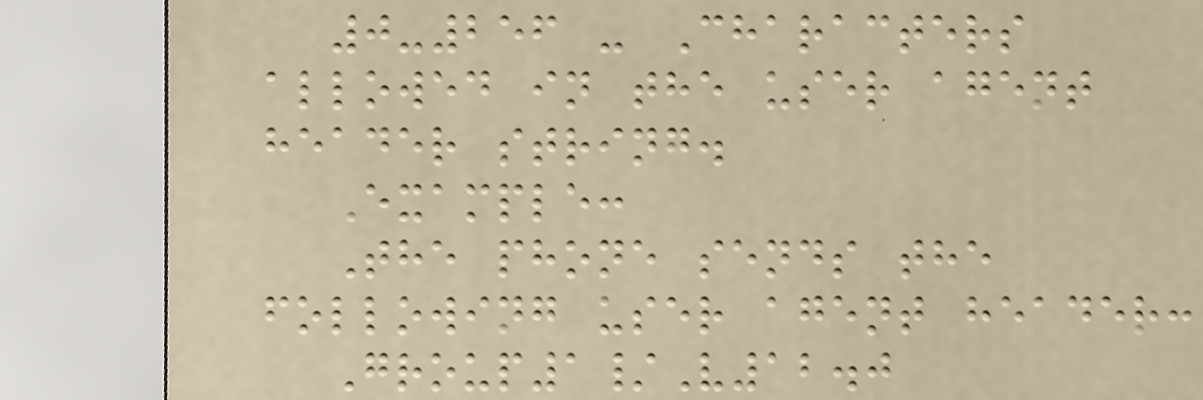0-256 - Characters
allowed in the user agent
header string.
Example:
The phone sends the
following user agent header:
Group1/V12.0
